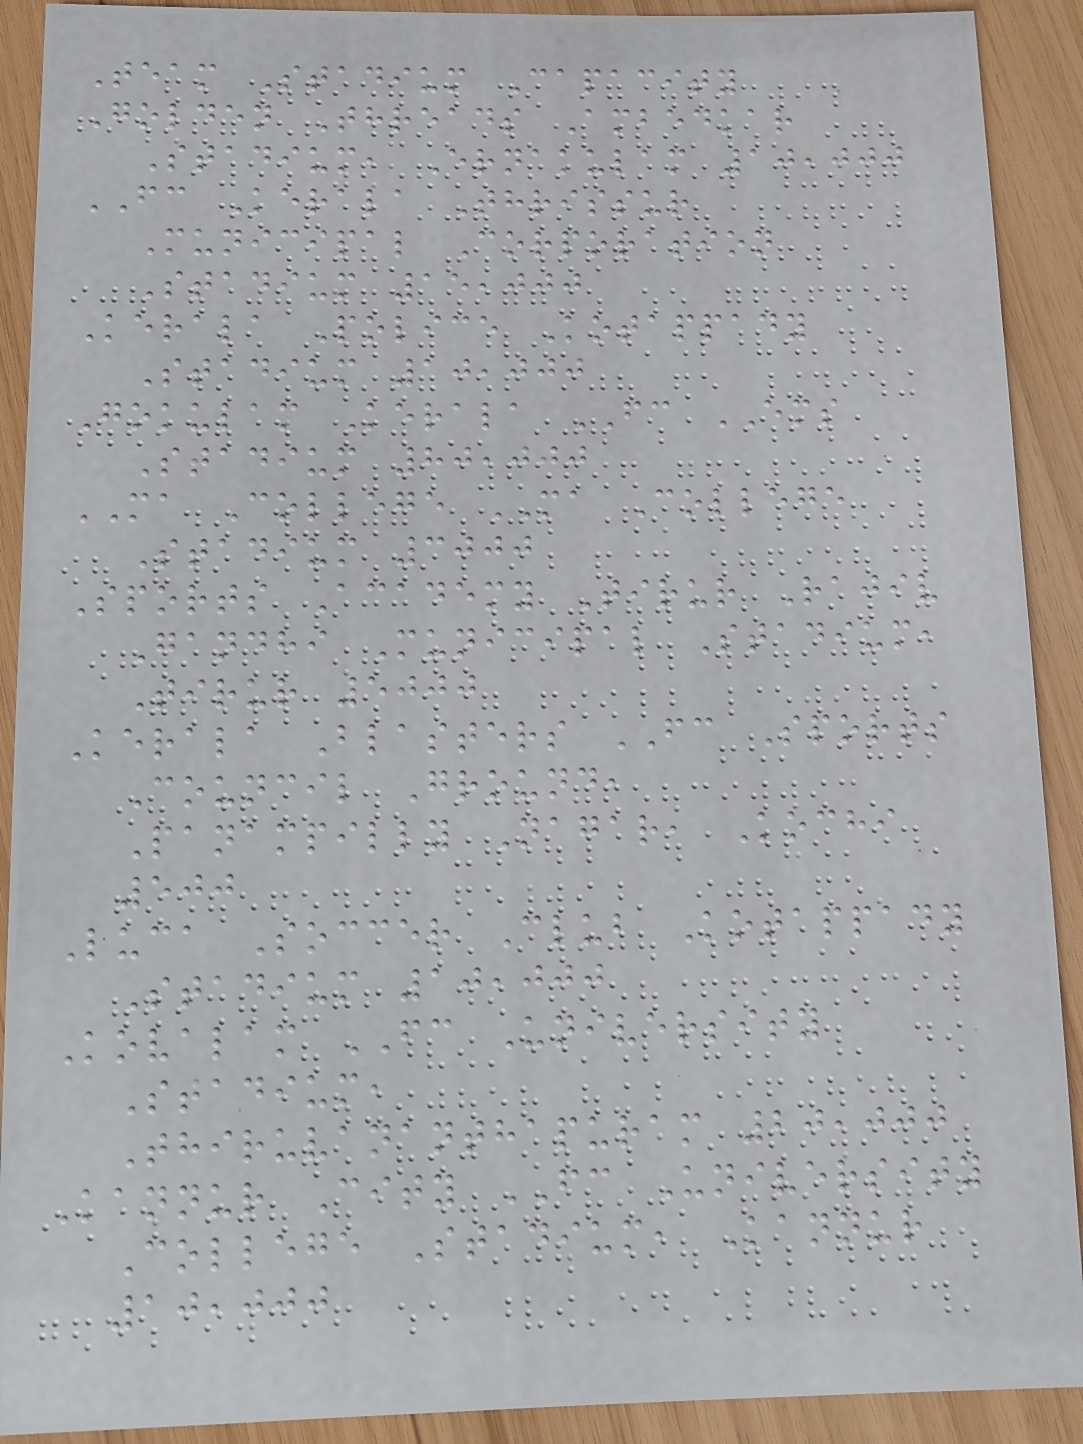Team Stadium Capacity
Golden Threads Ambedkar
Stadium, Ernakulam 10,000
FC Kerala Thrissur
Municipal Corporation
Stadium 15,000
Kerala Police Kotappady
Stadium 10,000
Gokulam Kerala FC EMS
Stadium 80,000
MA College MA College
Stadium 3000
Sports Academy Tirur Rajiv
Gandhi Municipal Stadium,
Tirur 5000
Kerala Blasters FC Sports
Council Ground,
Panampilly Nagar, Kochi
500
Luca Soccer Club Kotappady
Stadium 10,000
Kovalam FC University
Stadium,
Thiruvananthapuram 20,000
Kannur City FC University
College Stadium, Kannur
10,000
